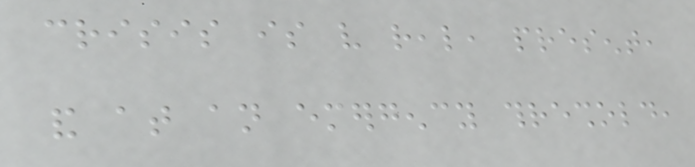crisis is very real, present,
and at an emergency threshold,
